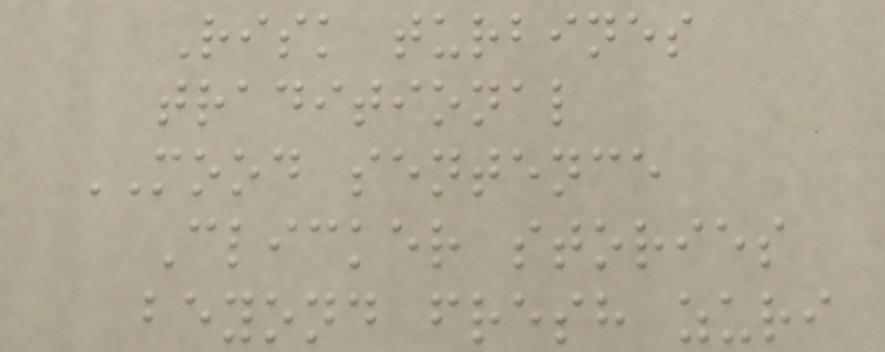Risk turbines
traditional
MOOD sentence
Clicker stories
beyond fresh zuri
